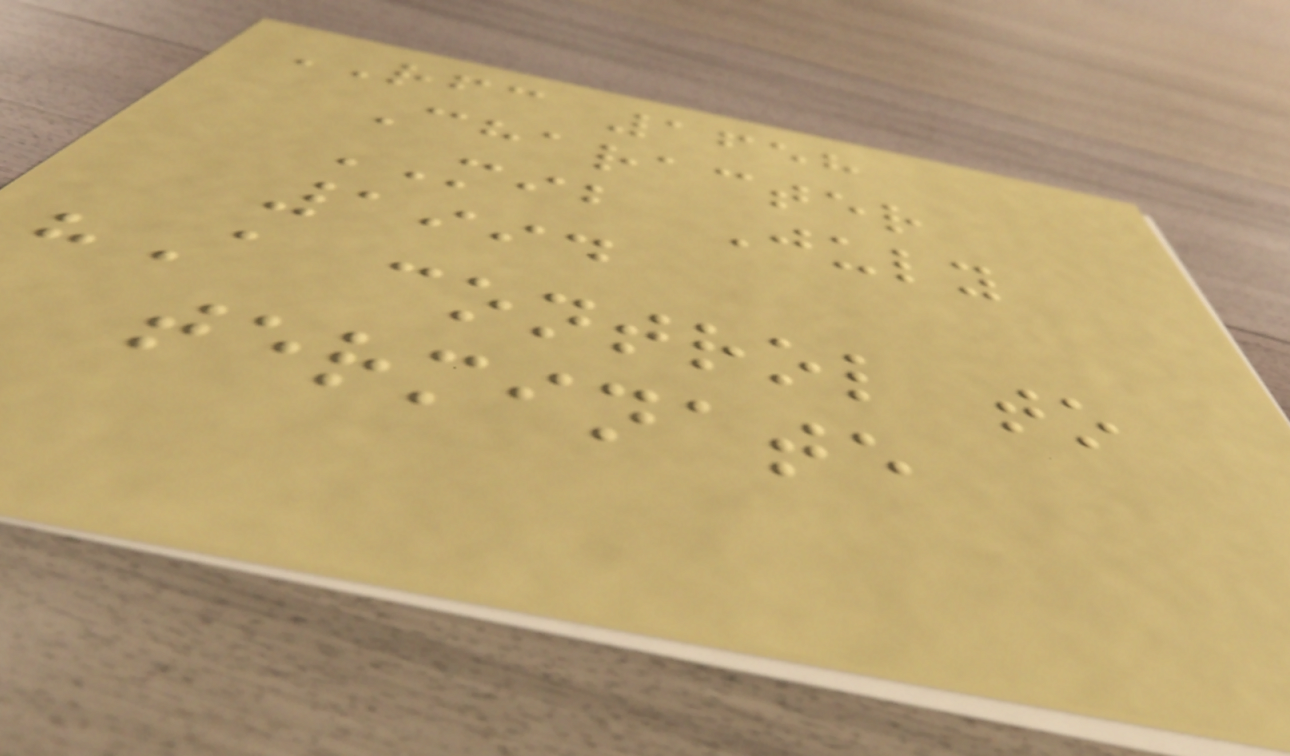RFC 1658
Character
MIB July
1994
"A control to
terminate
